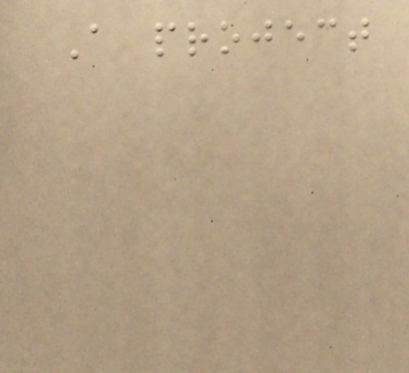A project
